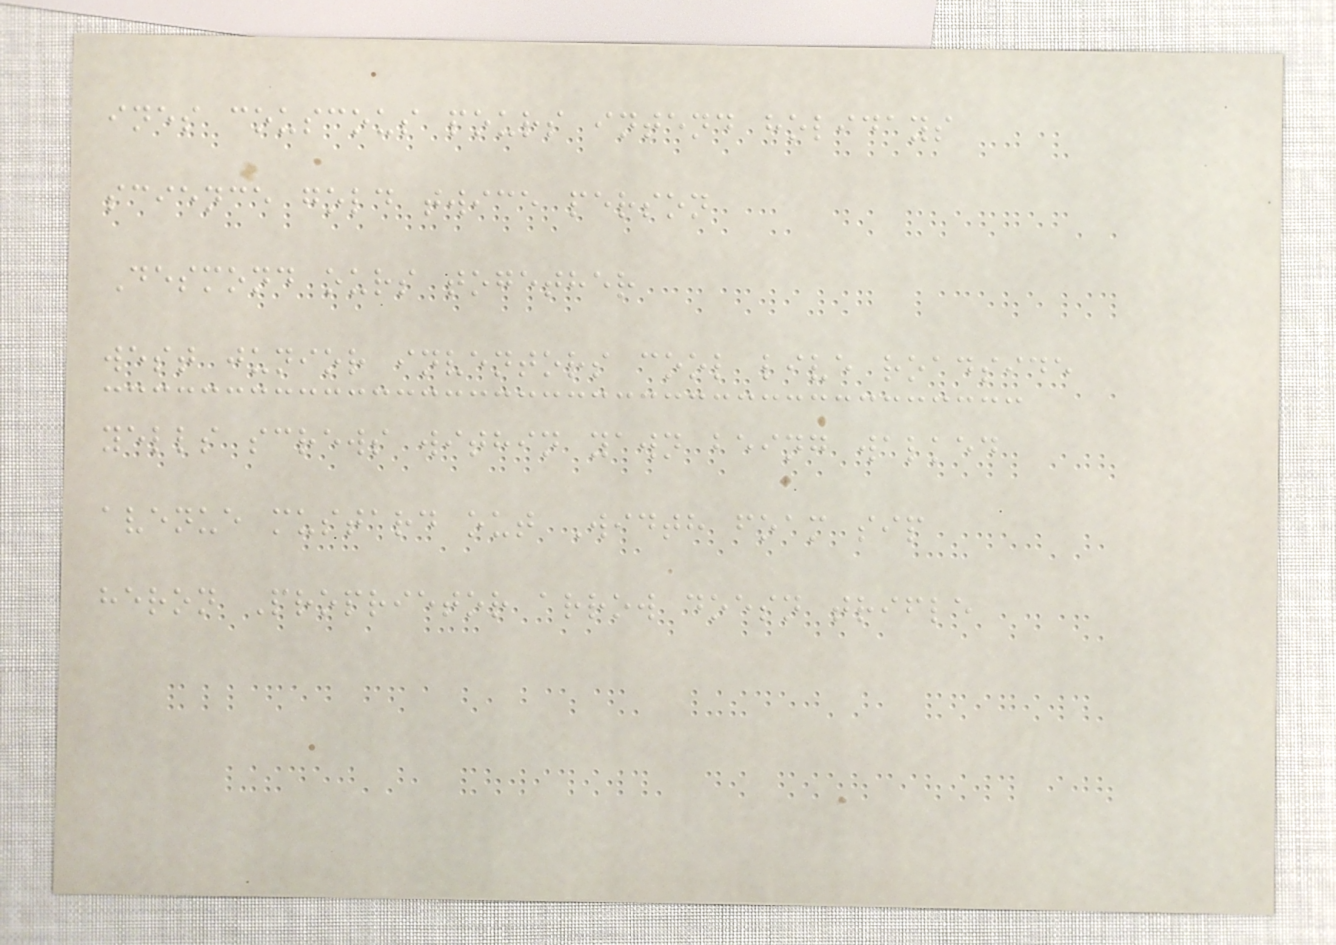ines couscous pours intend holidays
science gold twice person
Desmond ours together
west junior inventors cool live roadside
yells screws within yawn being walked
avenue mustard out Width foam sip
heron Proprietor arrow doesn trifle
